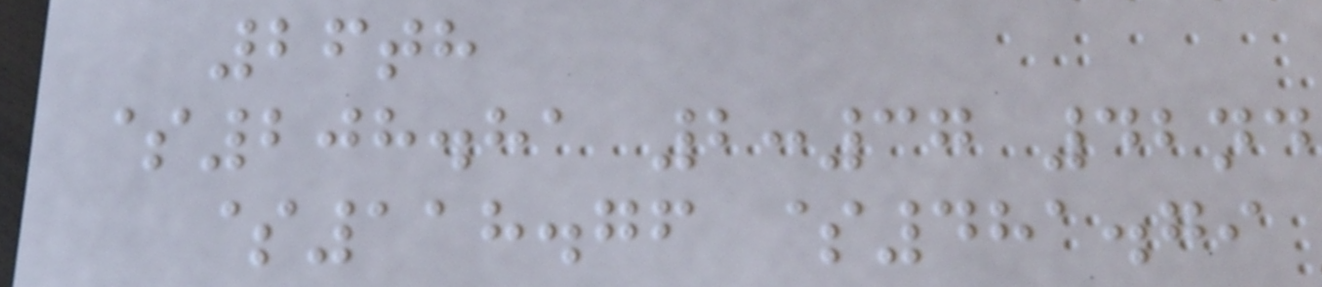26th
$208.81 2:37 42nd
$118.76 $481.79
